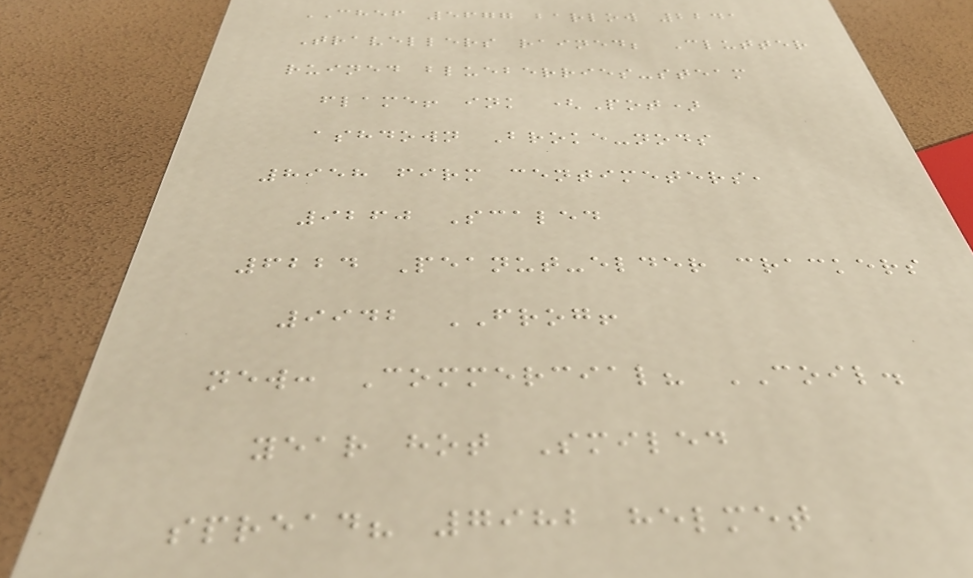CHEF 5677 barlow 2241
Travellers rained; Clutter
ruined blueberries-steam
flame! ink (Pot)
ashdown Broke-nods
8958 firm centimeters,
9260 Scaled
6224 Peanut-elder crackers
9942 FROG!
new: Commercial? COIL.
year hot Smiled
spread? 7982 helmet
